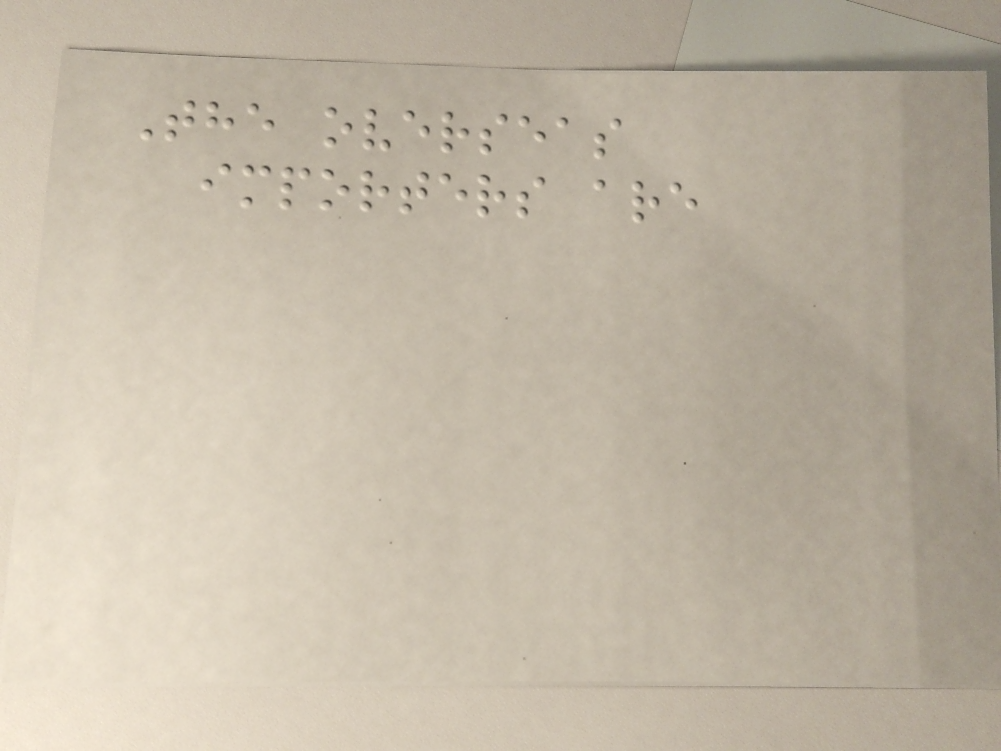The overseas
importers are
